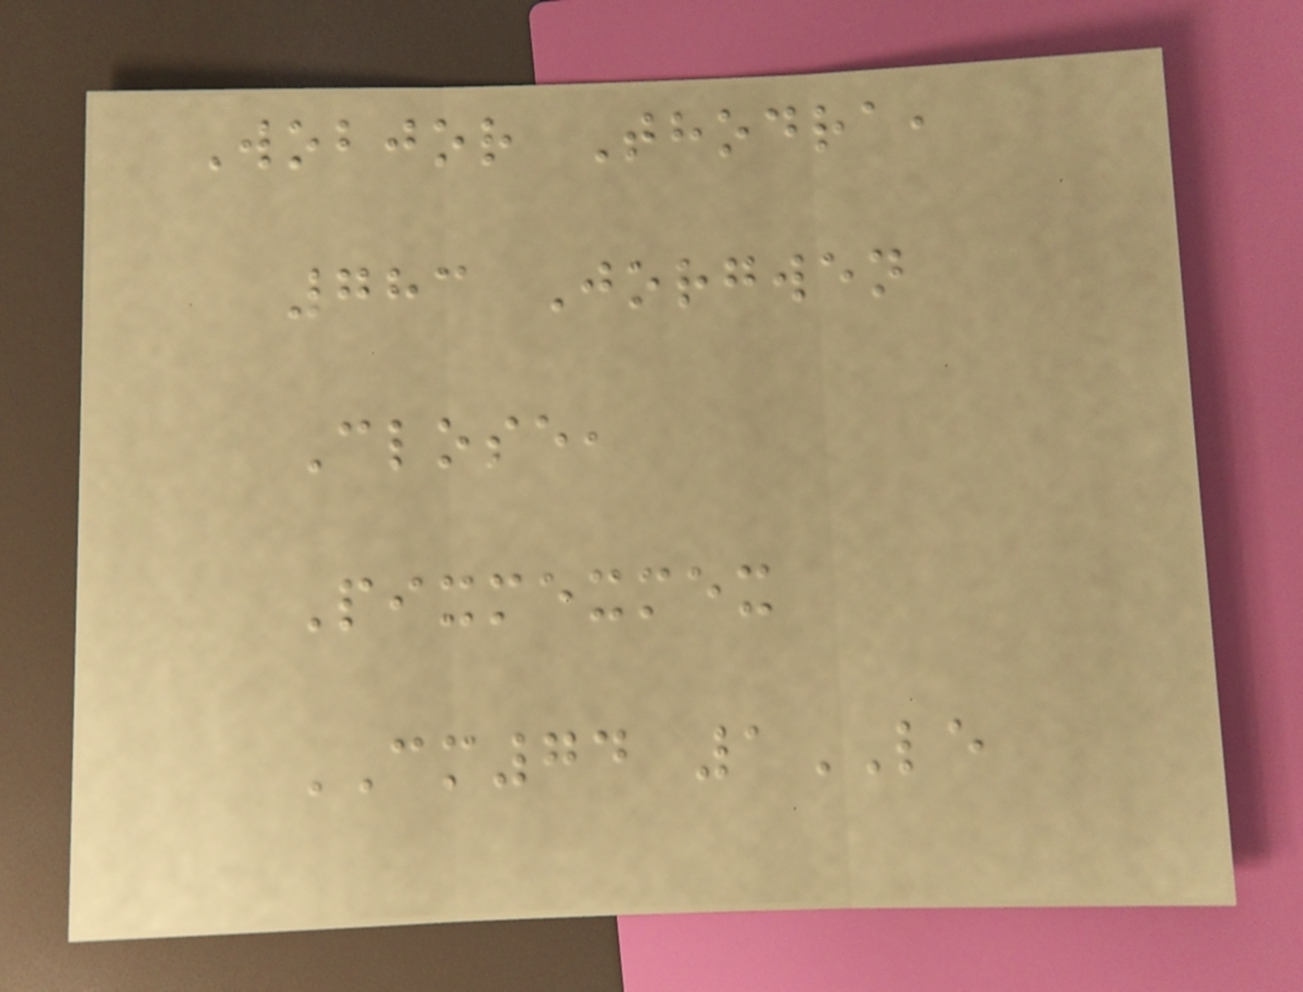Wobjor Thodra,
783 Jorgwen
Close,
Pixmexmex
CM74 1LE
